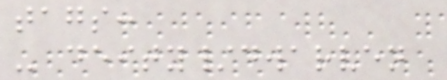tags:
- deity/dwarven
